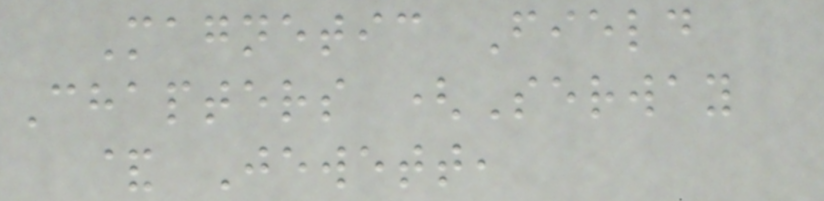Magnetic Field
Chapters (Serway
& Jewett,
